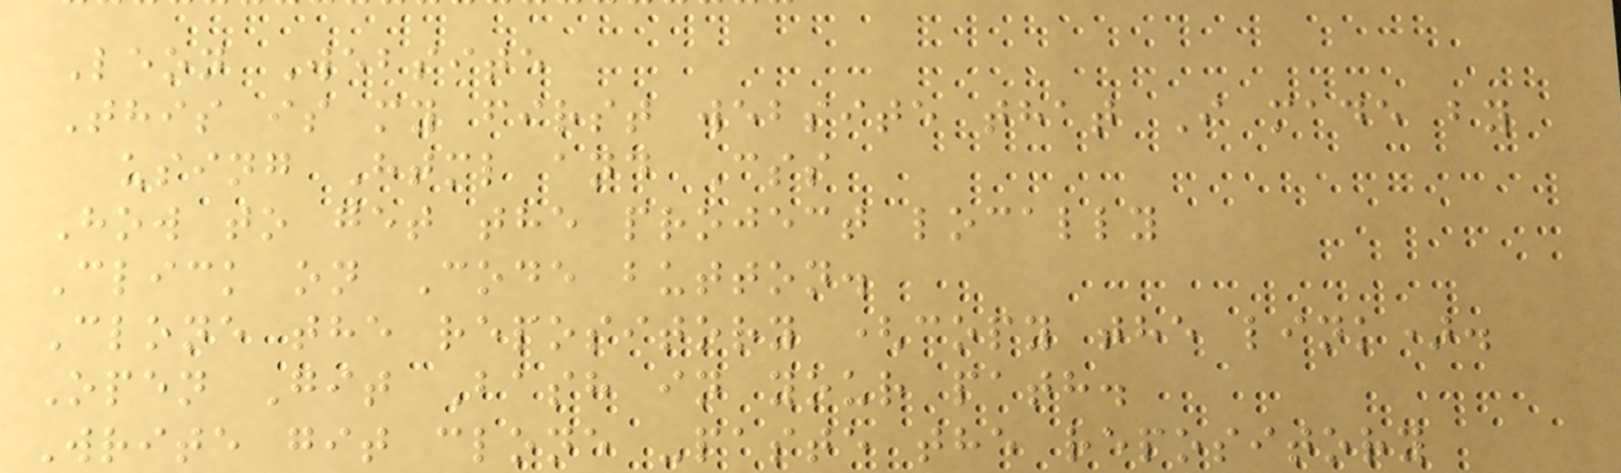Leon Website
This is my first website that I made by
using Html and Css
How to get the project locally
Click on Code button.
Clone the repository (copy the link).
Open Git Bash in your path.
Write git clone -paste the repository
